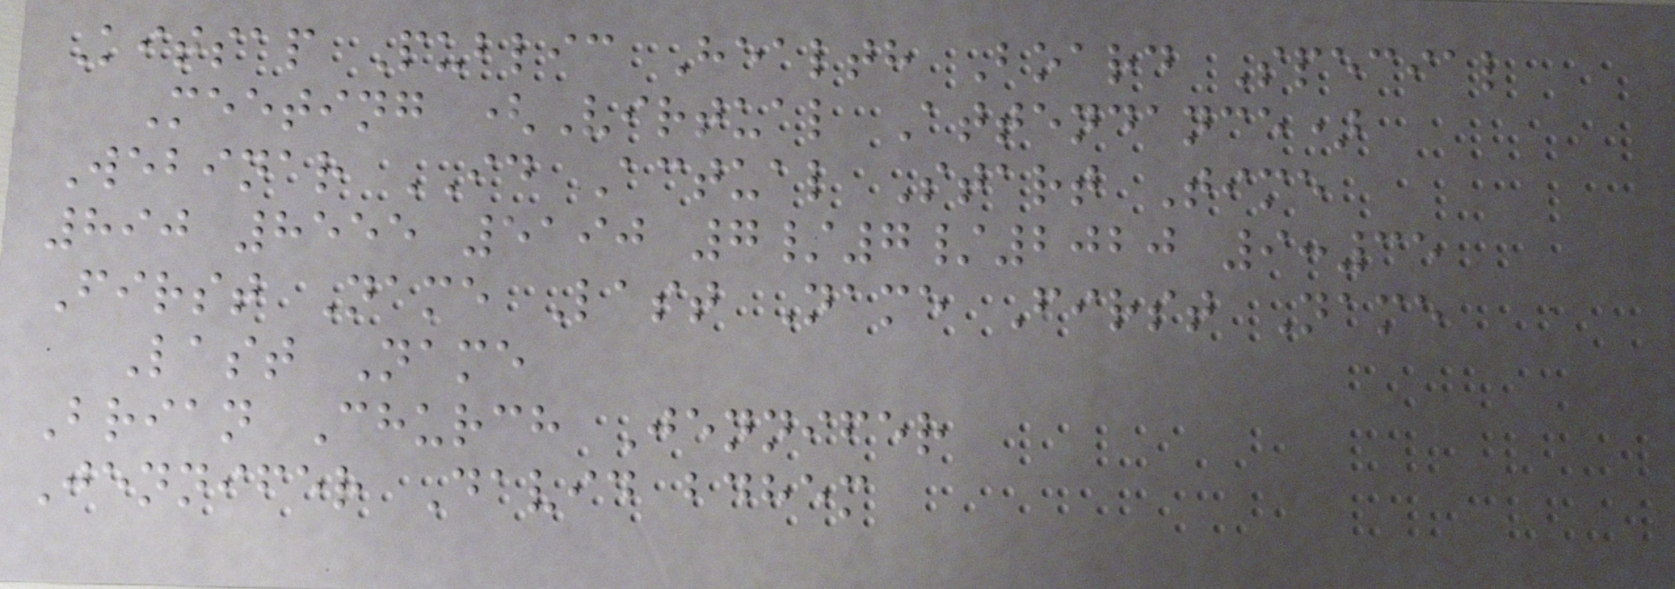Kitsap Public Health Board Special
Meeting (Virtual Attendance)
Webinar ID Actual Start Time
890 8555 5190 7/7/2020 9:35
First Name Last Name First Name
Last Name
Brian Church Jennifer
Jennifer David bdhem
